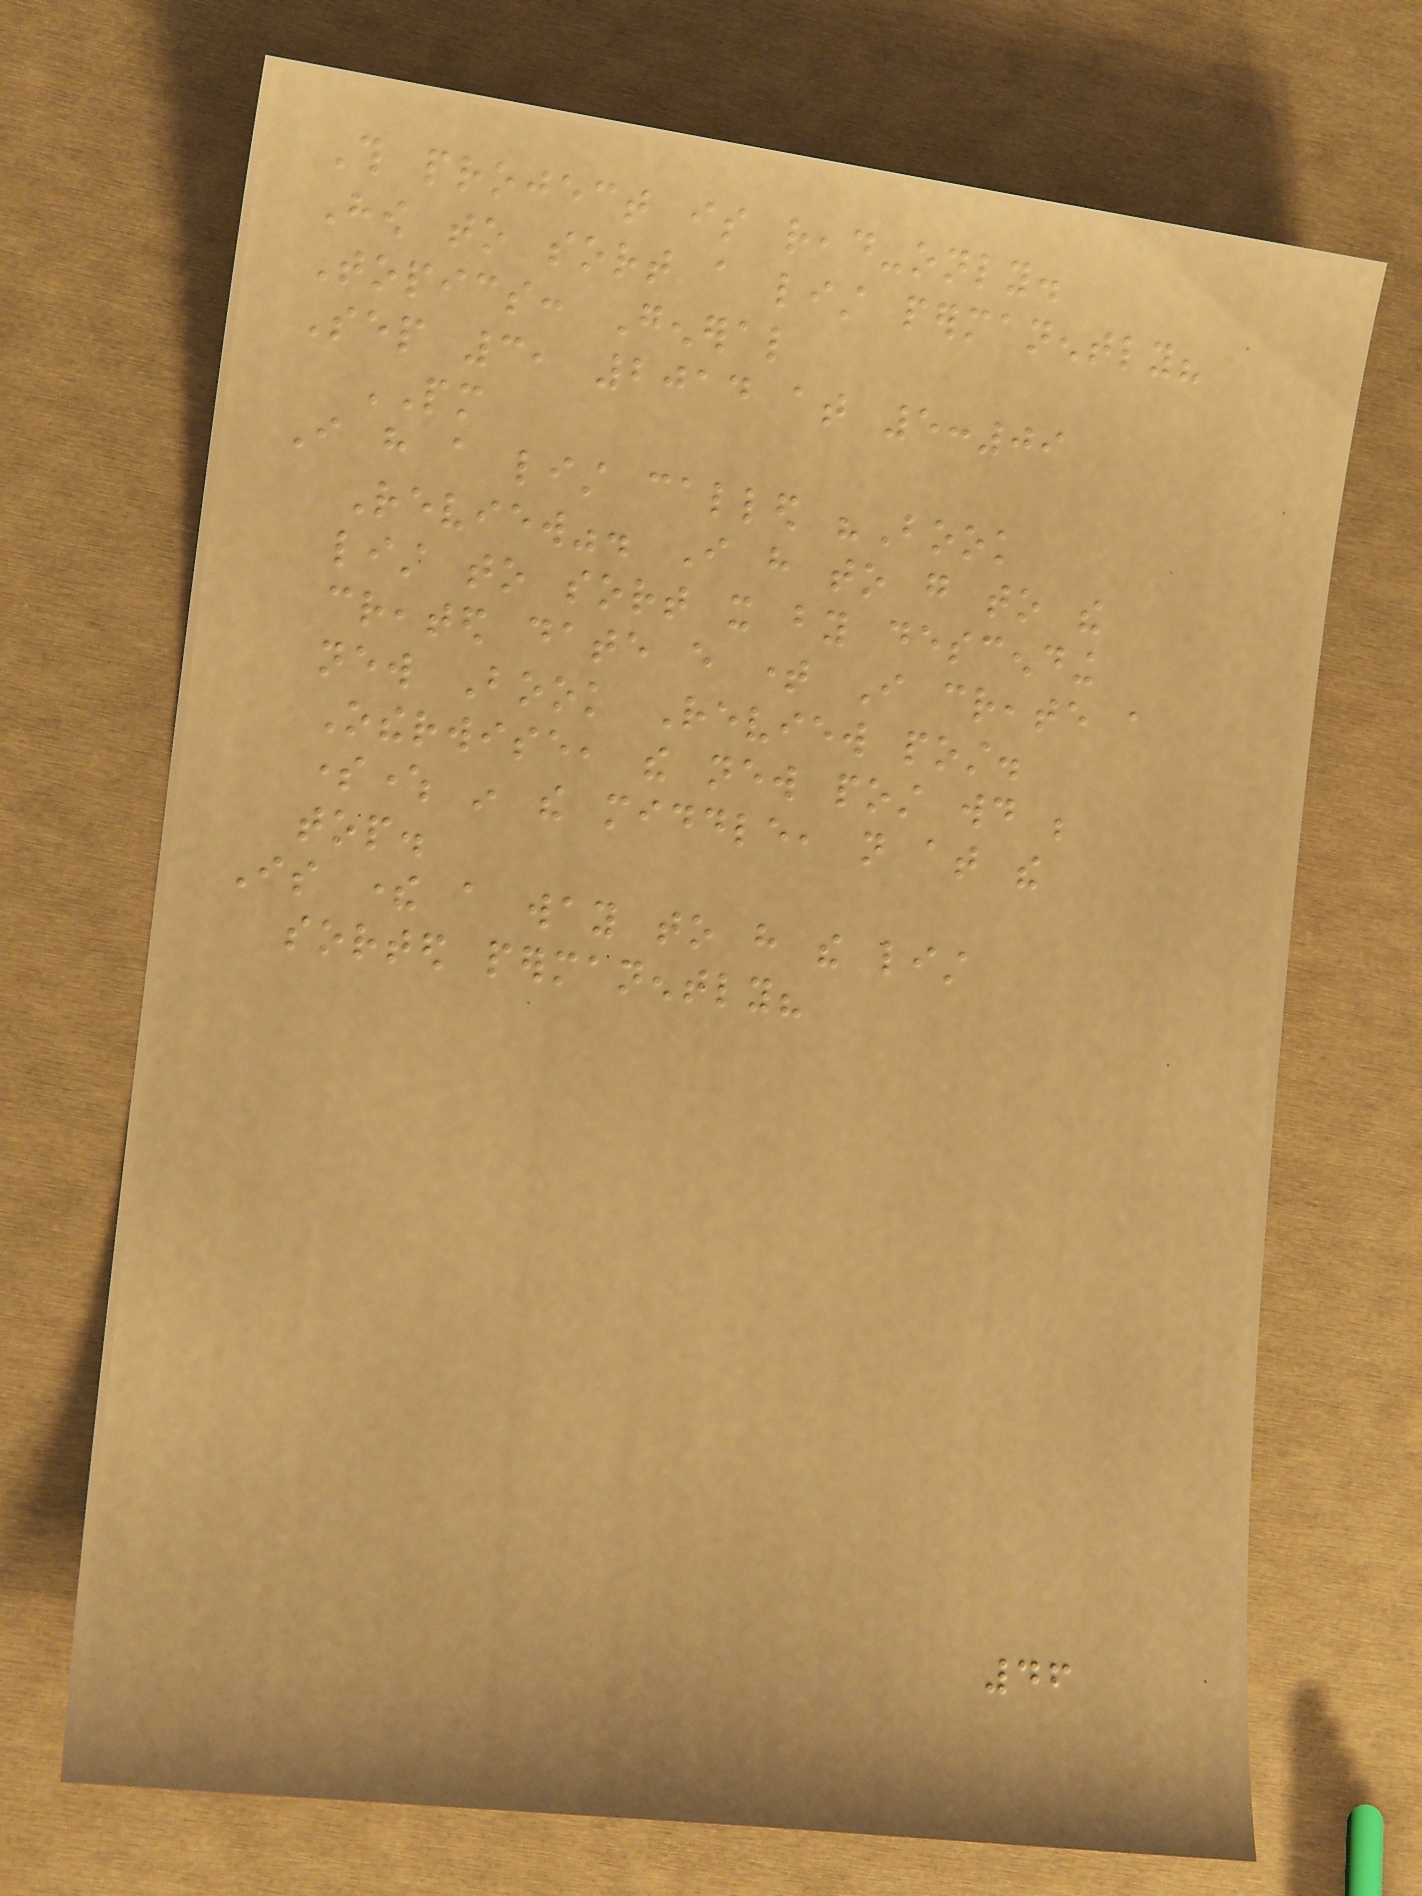This project is read-only.
How to sort a list permanently?
Topics: General
Sep 3, 2014 at 5:09
PM
I have a list called "Book
Review". I have to go to the
list to sort it by descending
created date every time I create a
new Book Review post.
Otherwise, the new post would be
somewhere in the middle, not at the
top.
Is there a way to have the list
sorted permanently?
46
